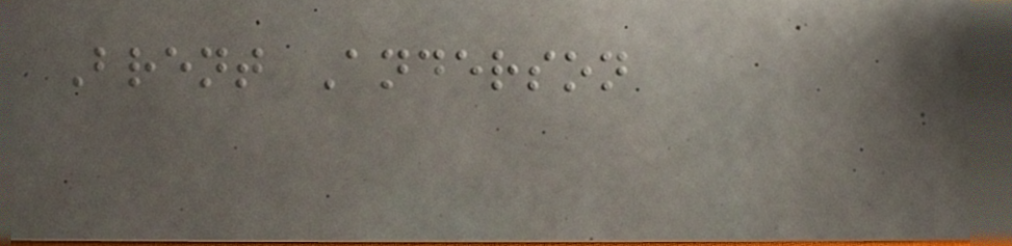Brent Anderson
